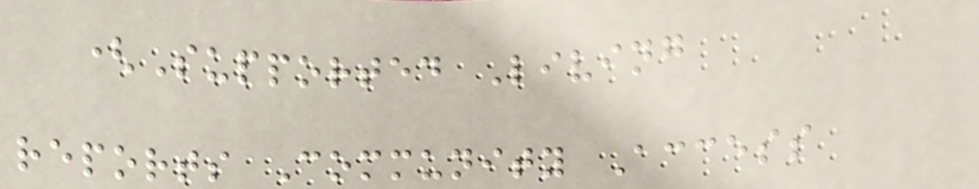(Supported Living
reports Community Access
